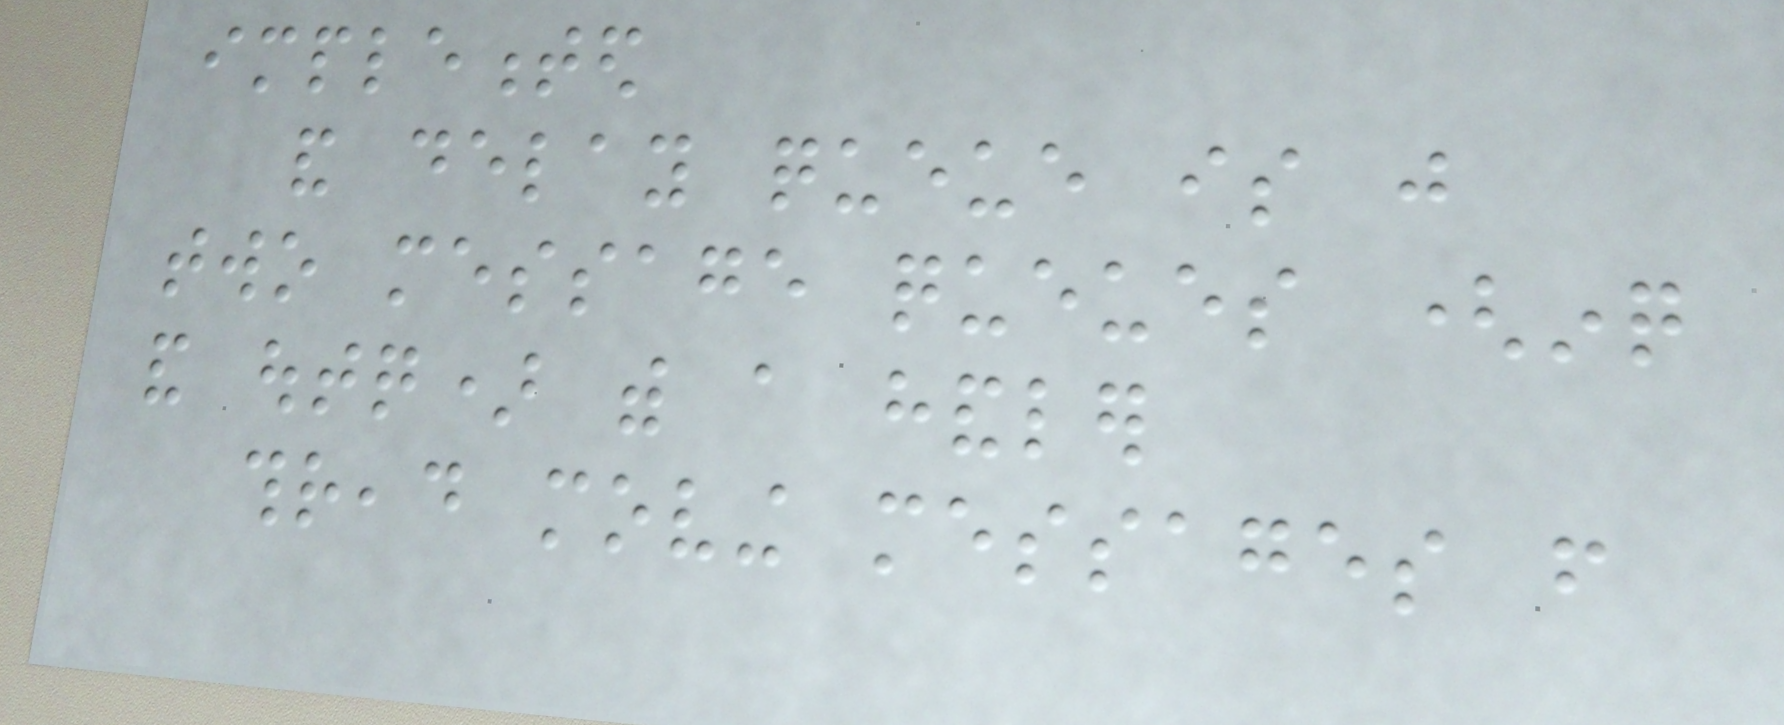implemented
and delay queue is just
two message queues (inq
and outq) with a handler
thread moving messages from
